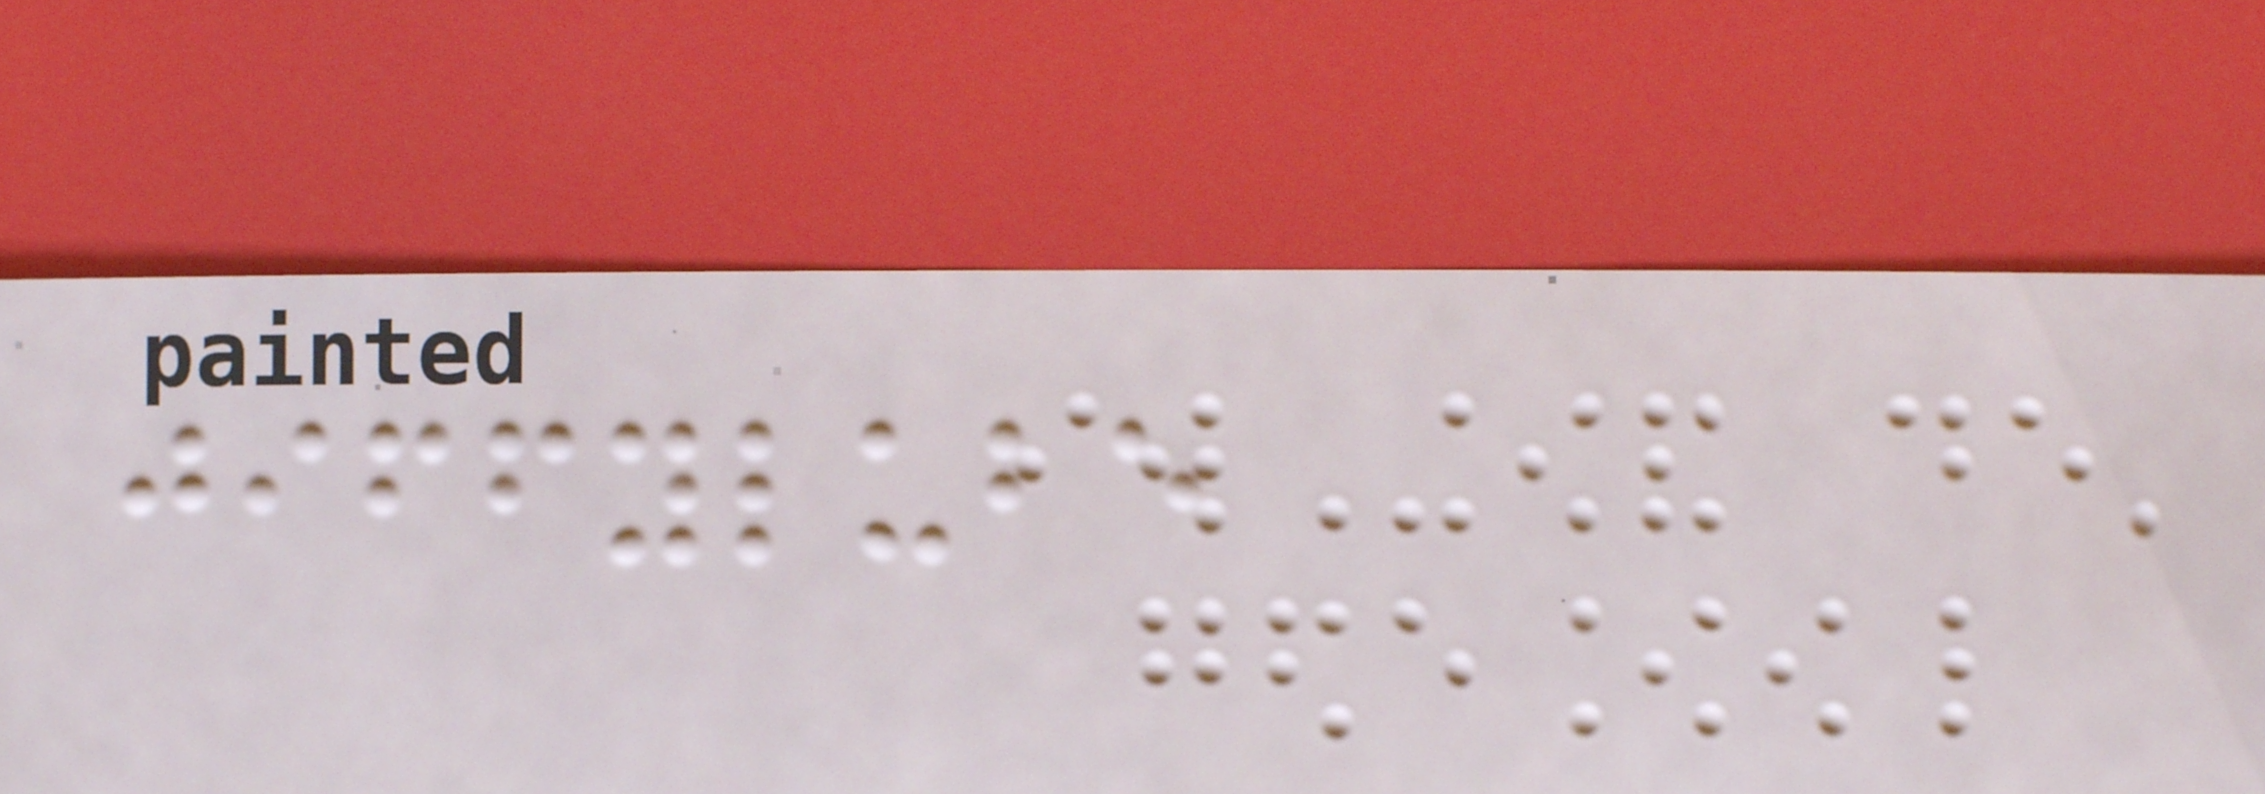jiffylube
